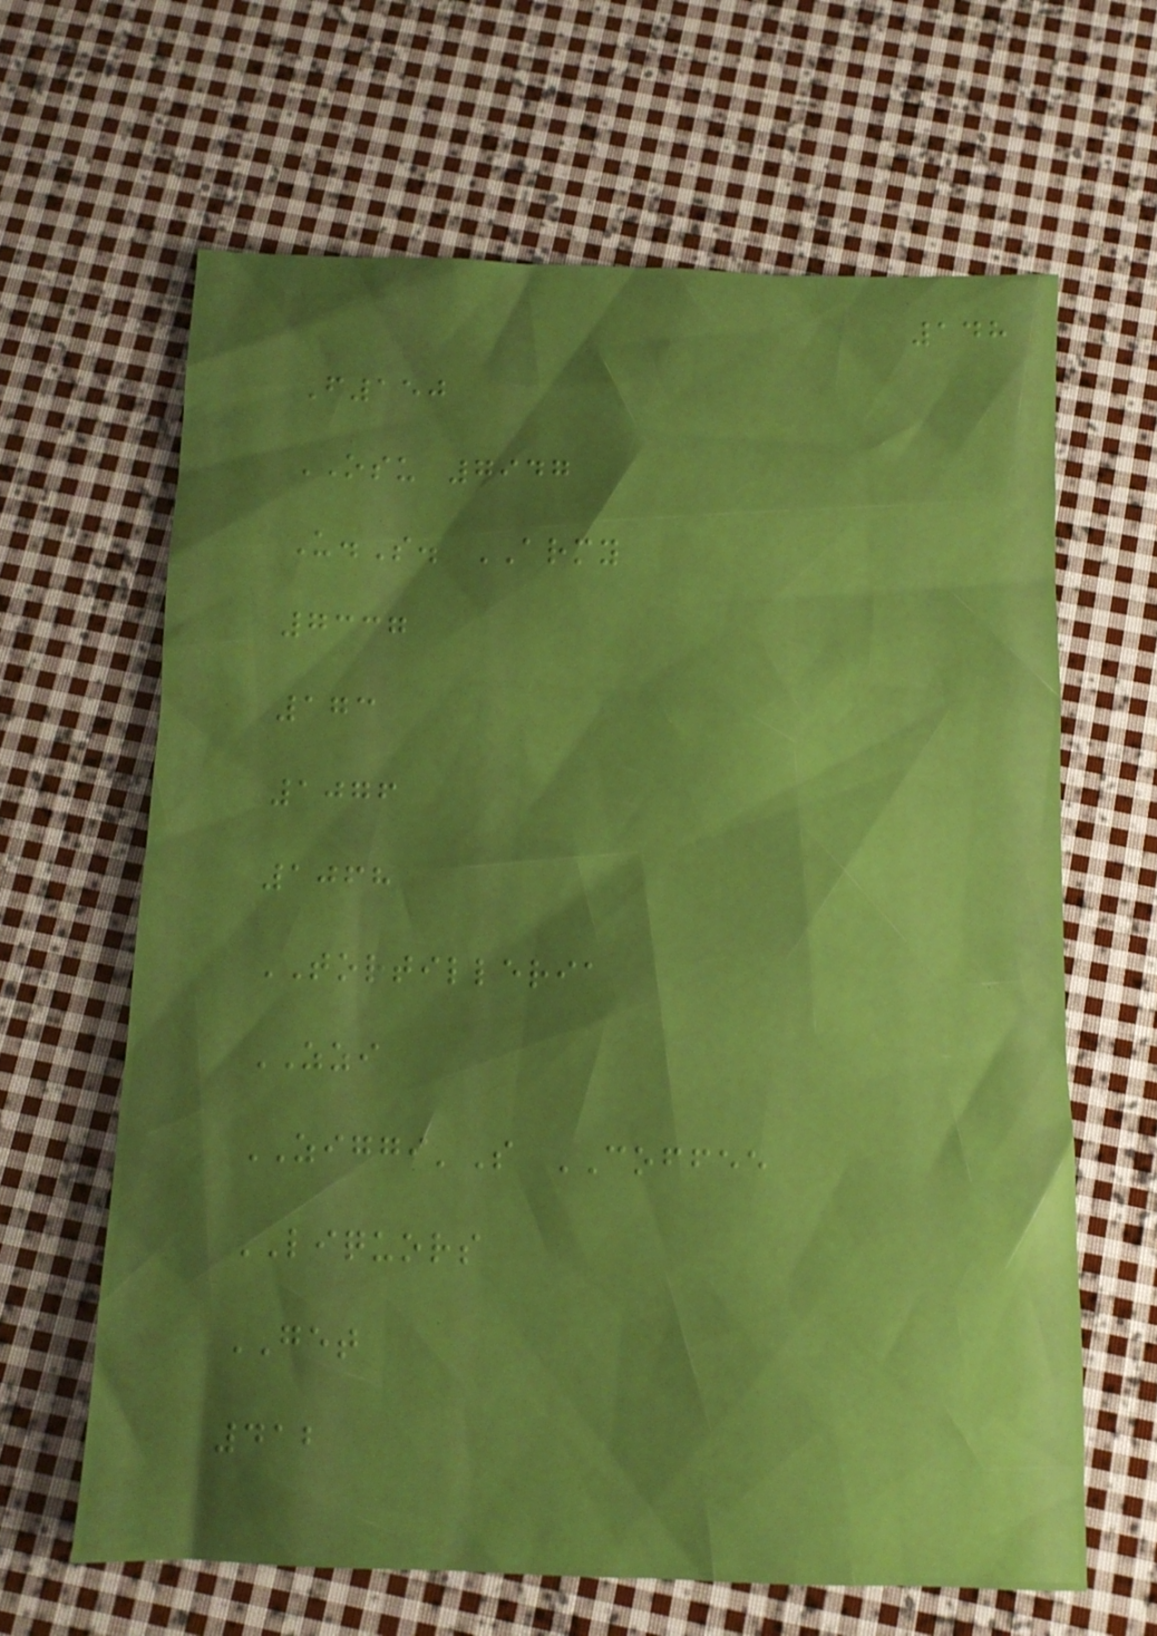148
F150
OSU 7947
U.S. ARMY
7337
173
1076
1068
TORTILLERIA
ZZI
ZIGGI'S COFFEE
LIQUORS
GET
412
